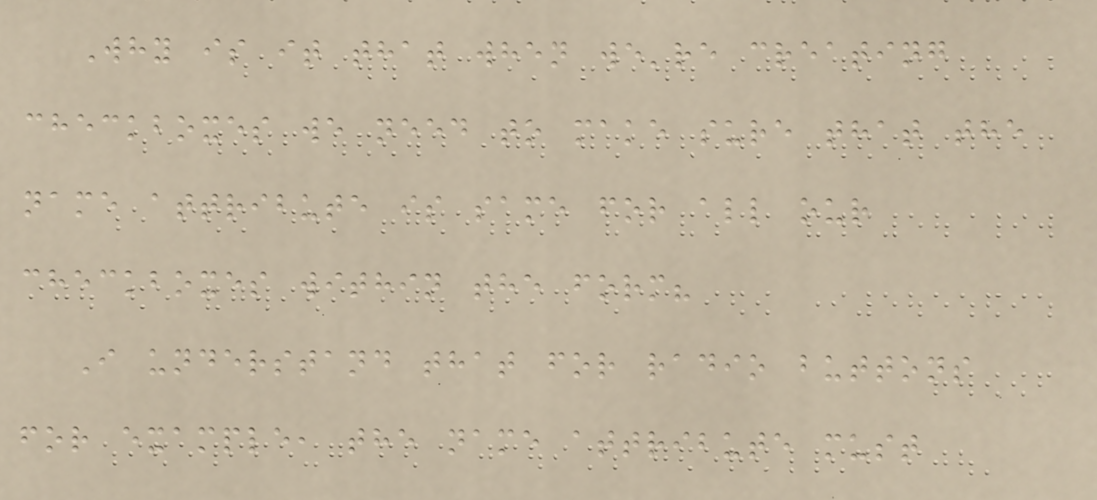Why is it that when we're creating
checkboxes we need to make sure that the
name attribute is same for all our
checkboxes within the form?
I understand that for radio buttons
for example, the name attribute must
